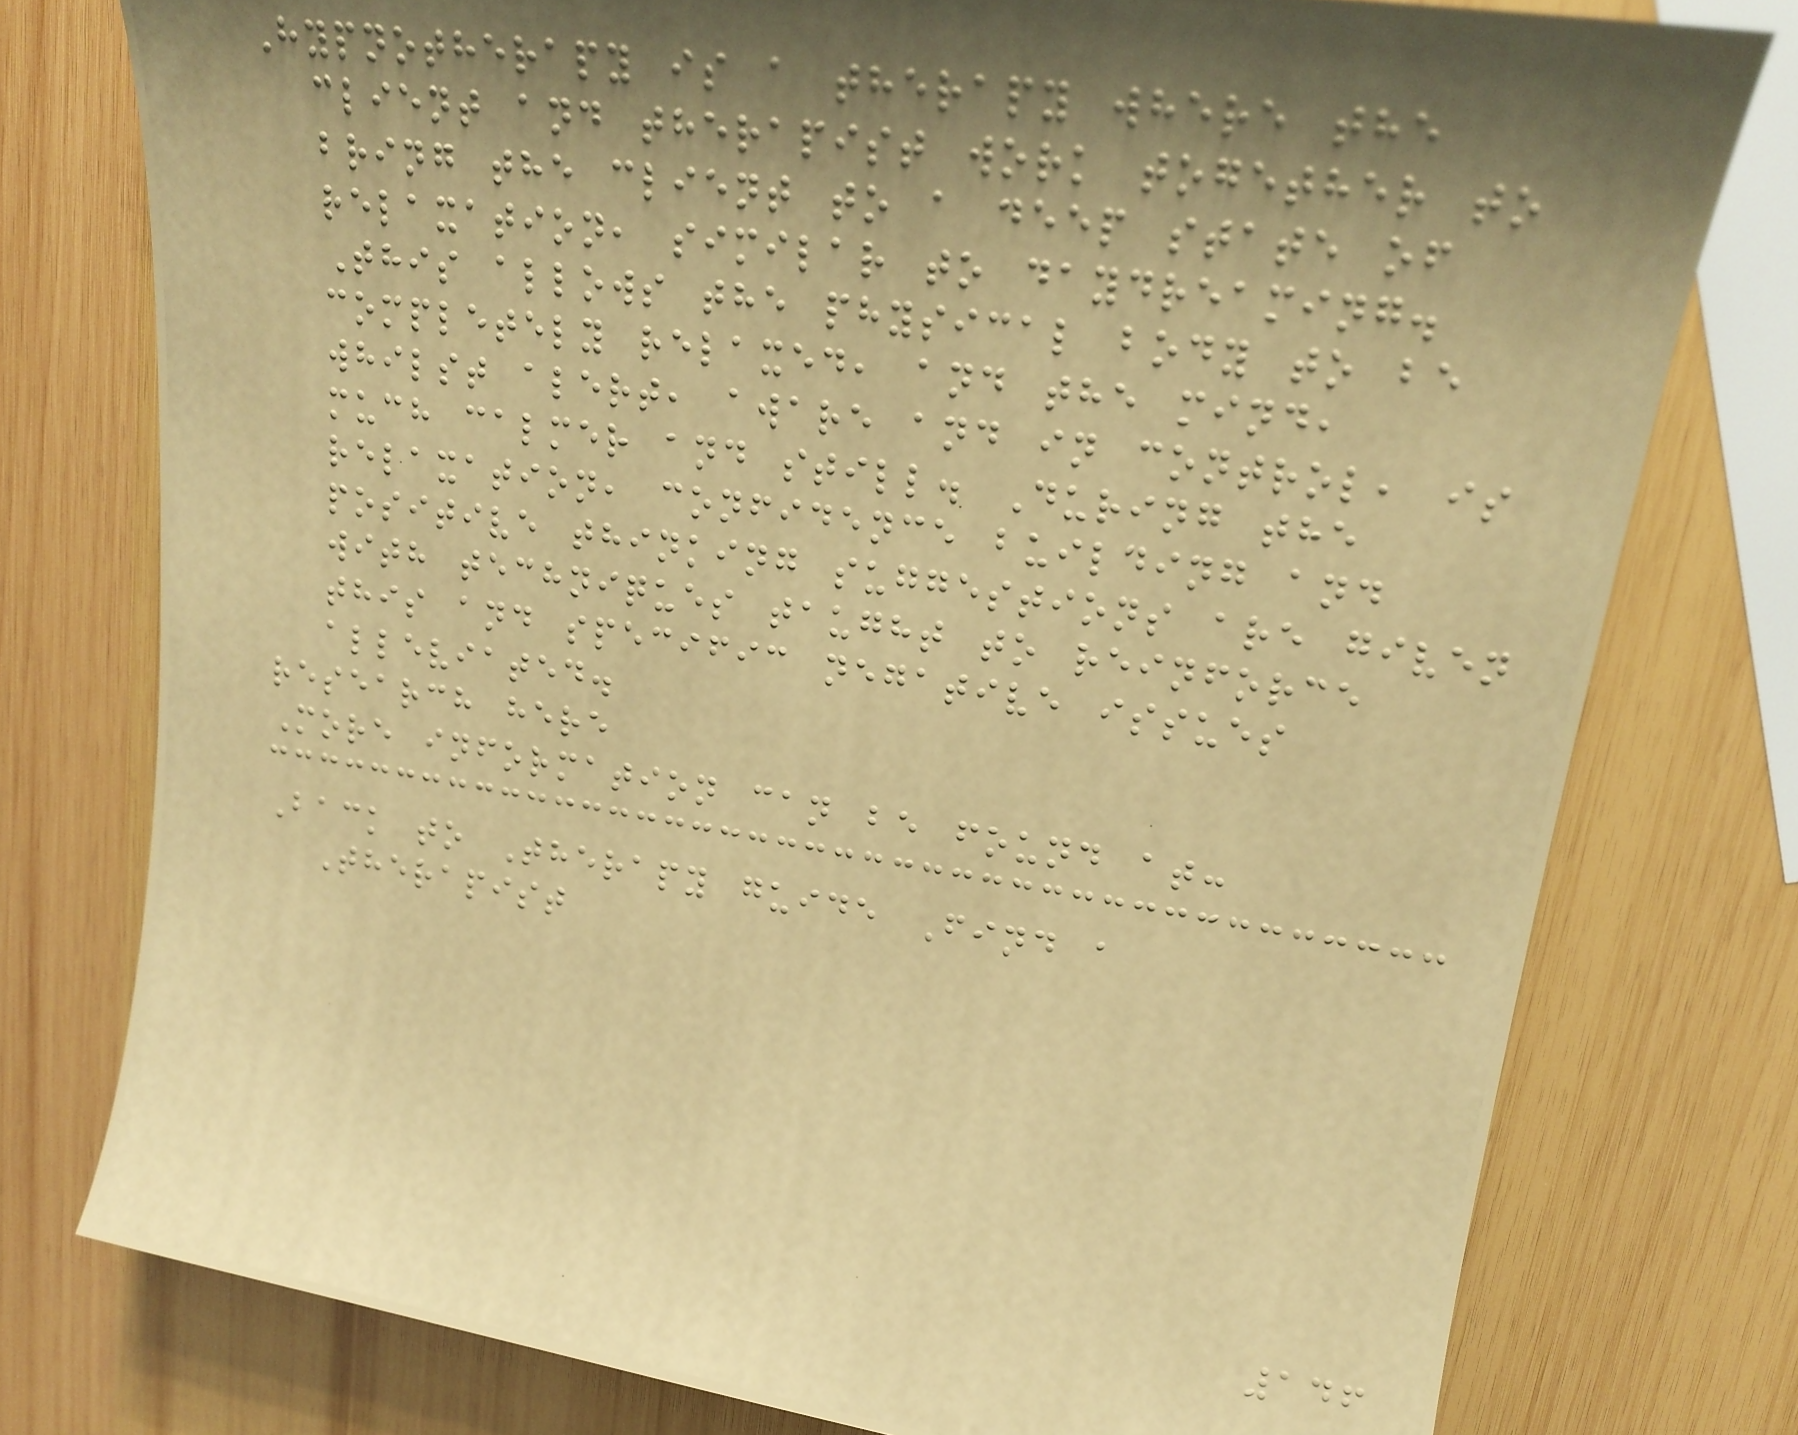Hypnotherapy is a therapy where the
client and therapist work together to
bring the client to a deep state of
relaxation, similar to daydreaming.
This allows the physical body to be
completely relaxed, and the mind,
whilst alert, aware and in control, is
much calmer and still. During the
relaxation, confidence building and
positive thinking suggestions are given
with techniques taught to reinforce
this and specific negative issues
alleviated.
research here
More information can be found at:
Back to Therapy guide Find a
Therapist
146
